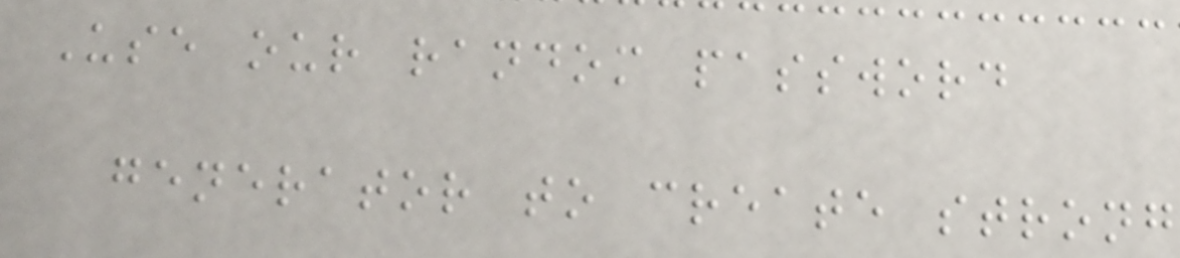Use our random password
generator to create strong
